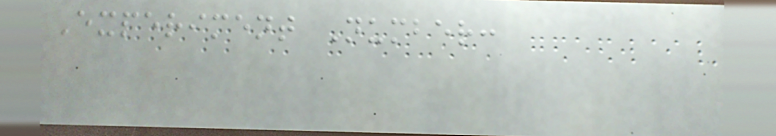Experiment Number:
